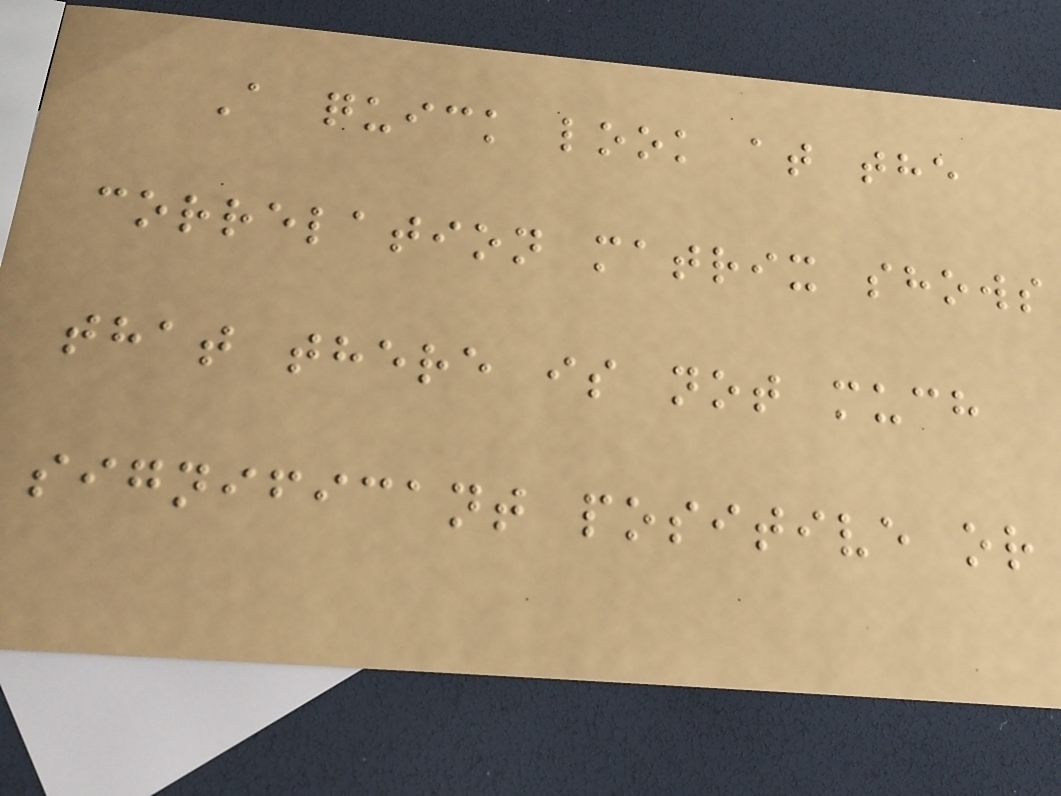A quick look at the
correlation matrix shows
that there is not much
significant positive or
